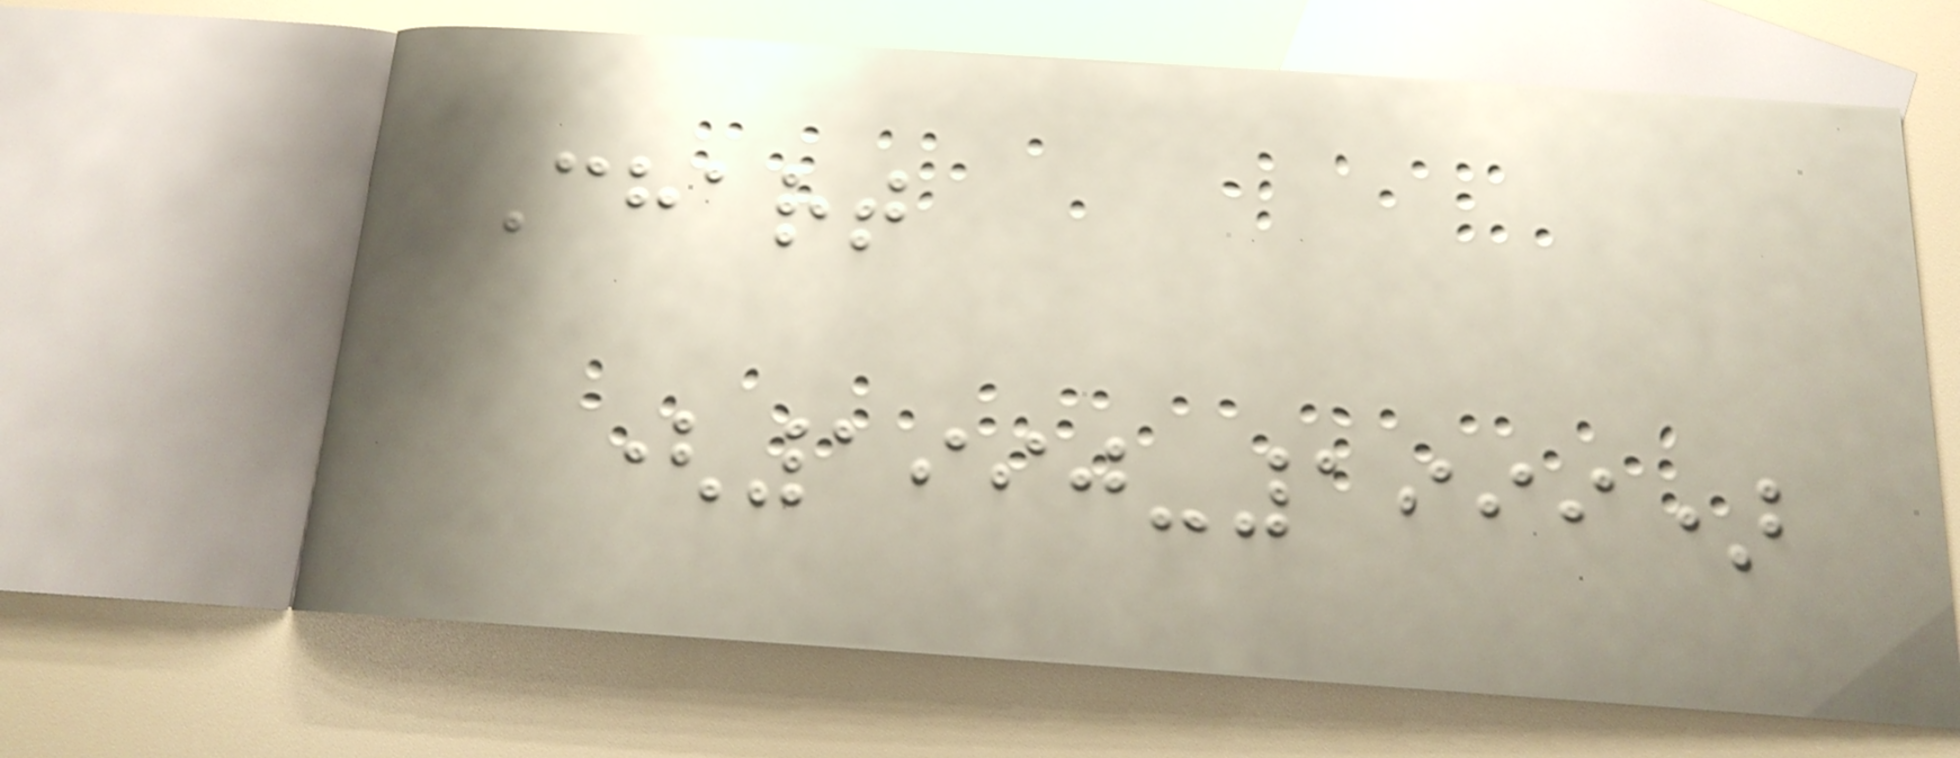Chart
(1990-1999)
